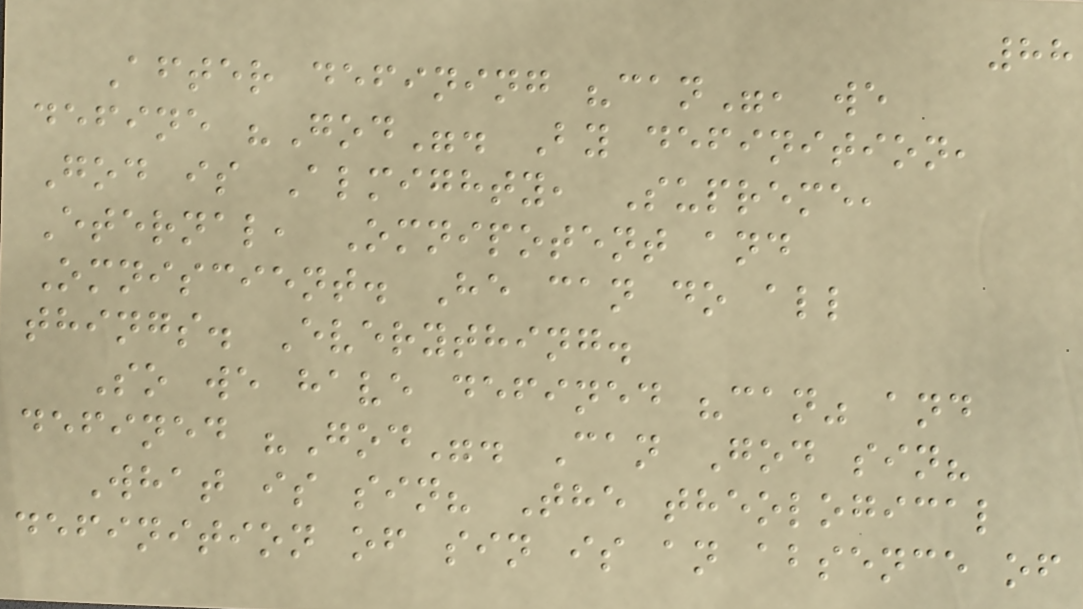88
After defining "can", we
define "God". By definition,
God is Almighty, Supreme,
Eternal, Omnipotent and
Omniscient. He can do all
things. Everything.
So we have defined "can" and
defined "God". Can God sin?
What is sin? The theological
definition of sin is an absence of
